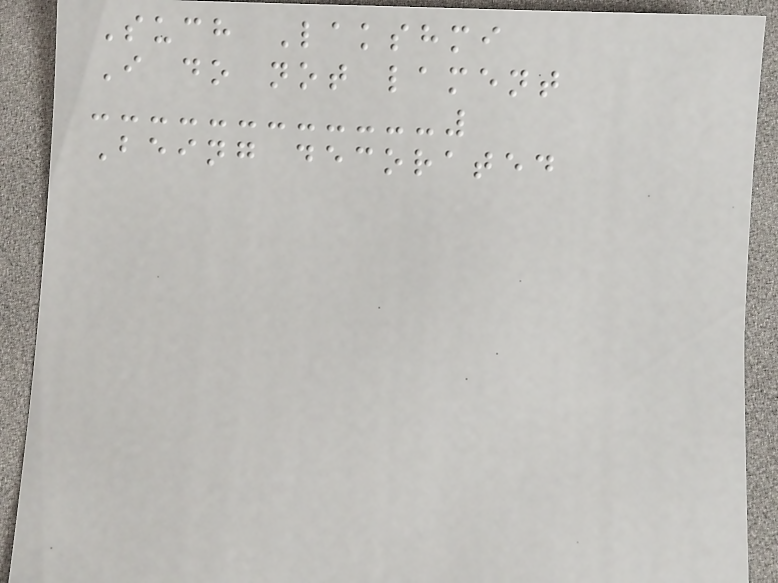Such Lakshmi
I do not lament
Being decorated
